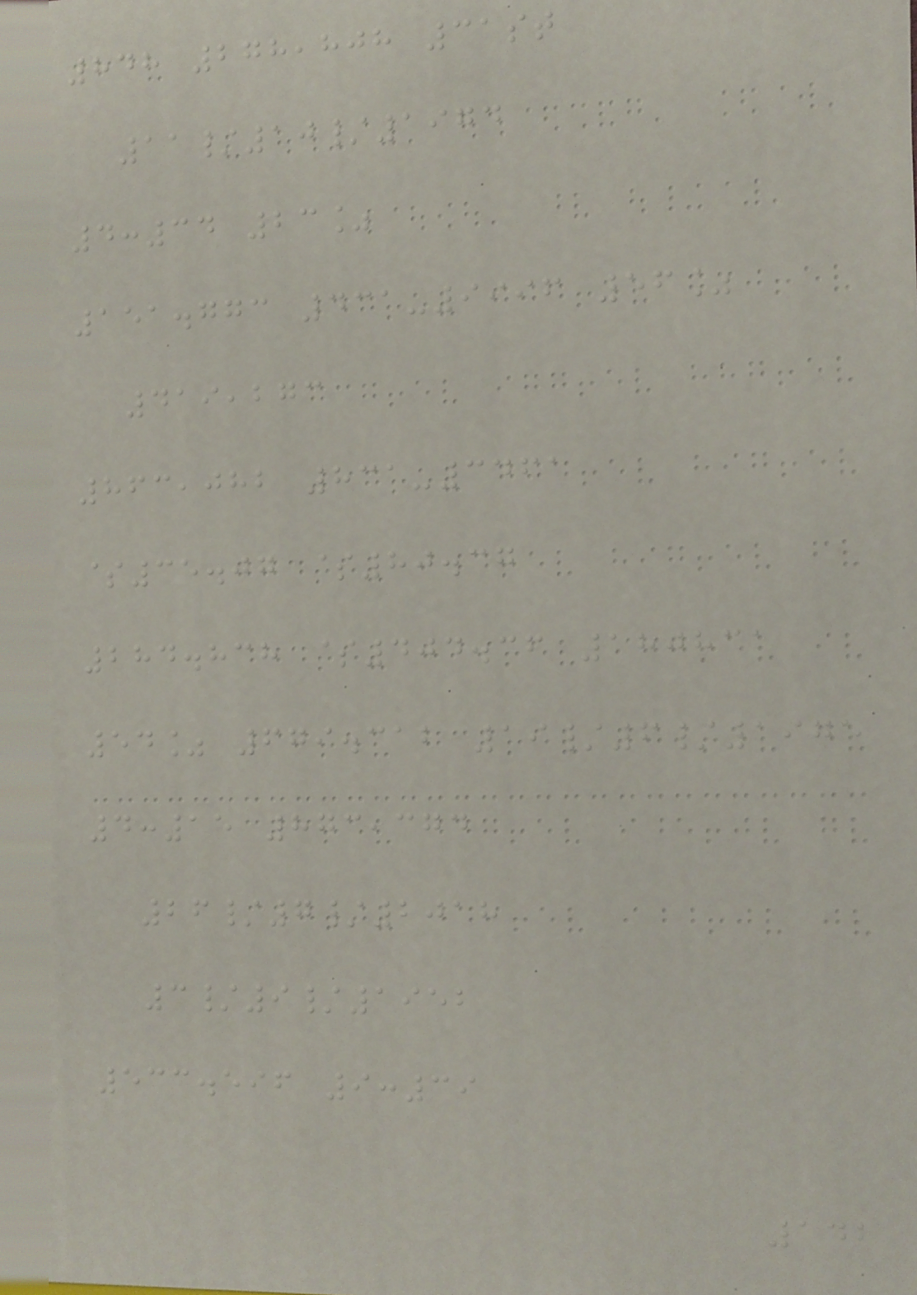848 278,808 31st
11/10/1974
4:34 23%
151.773 431-9996 56%
419,273
863,082 831-3461
$35.07 $80.37
284.838 $404.36 180831
54% 679.312 19/6/1975
4:15 873,374
26/7/2018
3/9/1952
533.596 9:39
142
